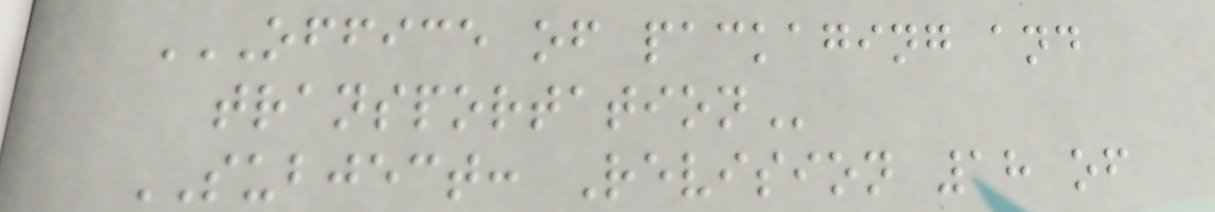OFFICE OF PACKAGING AND
TRANSPORTATION
SUBJECT: Revision 18 of
